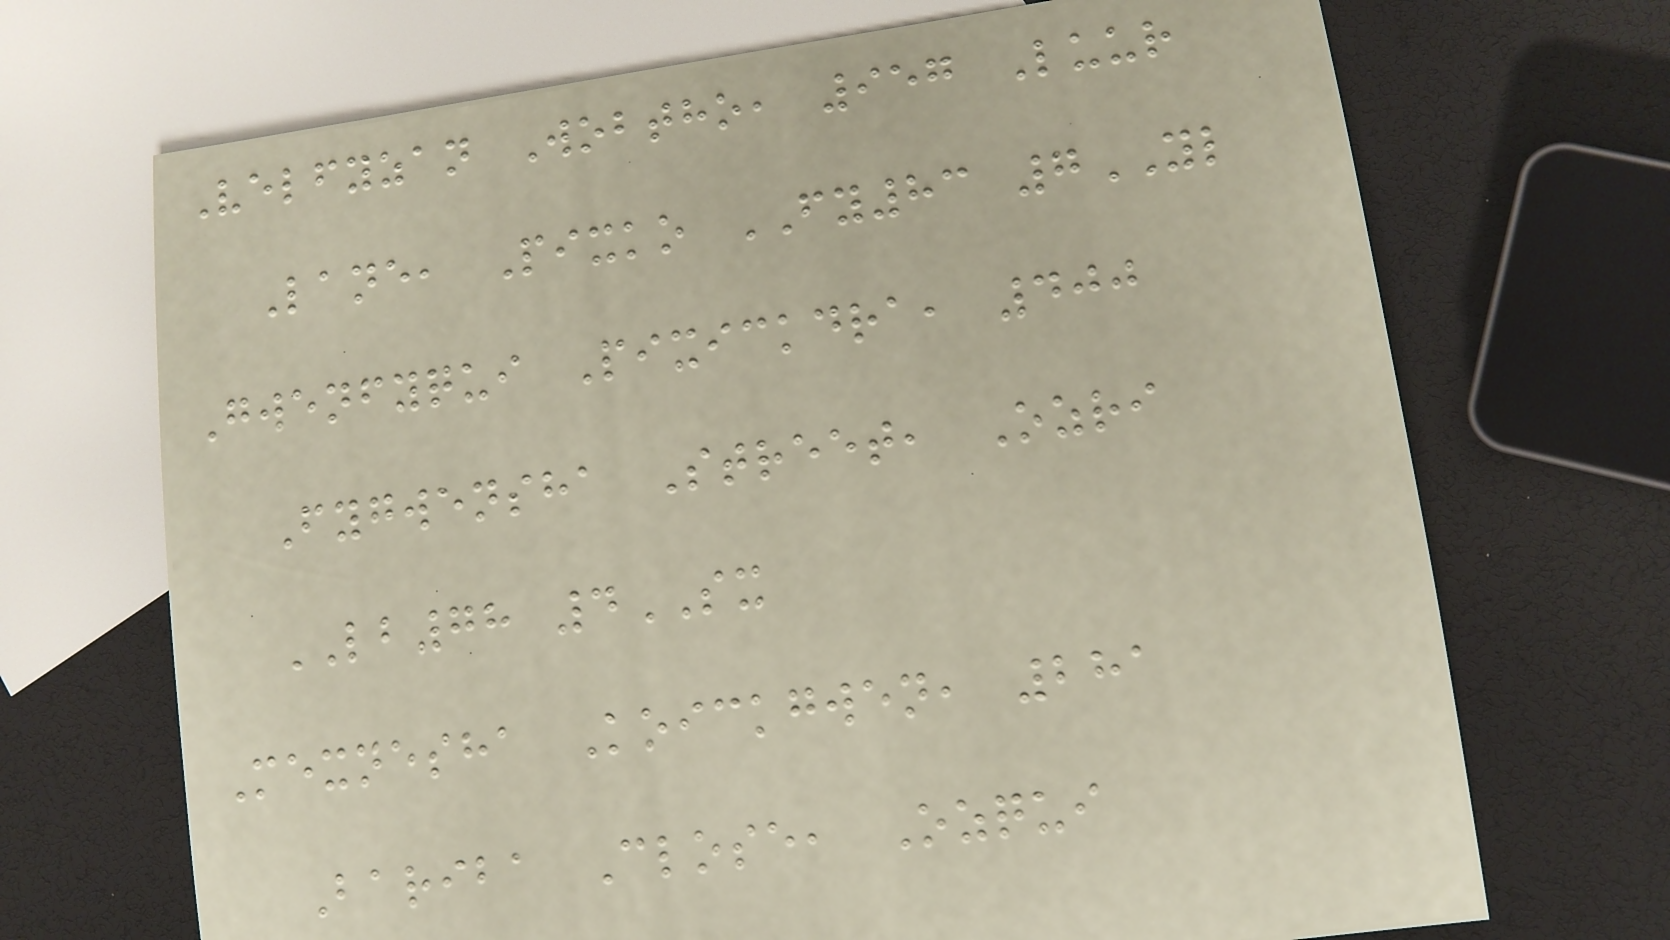Velfyzan Wobtho, 957 Luur
Lane, Pixko FY83 7YL
Gwenfyqui Pixickdra, 400
Fygwensha Street, Ozri
LB78 4SX
Mexnesha Koickgwen, 281
Bariba Close, Ozqui
